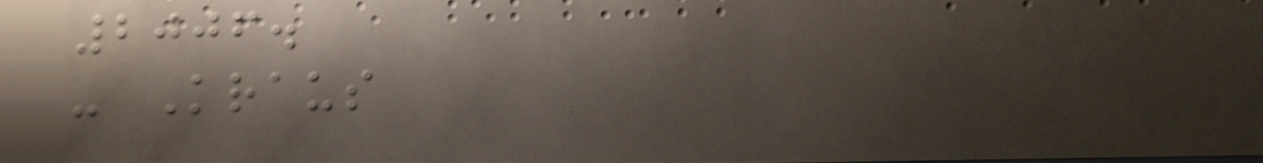2006.
- Kraus
